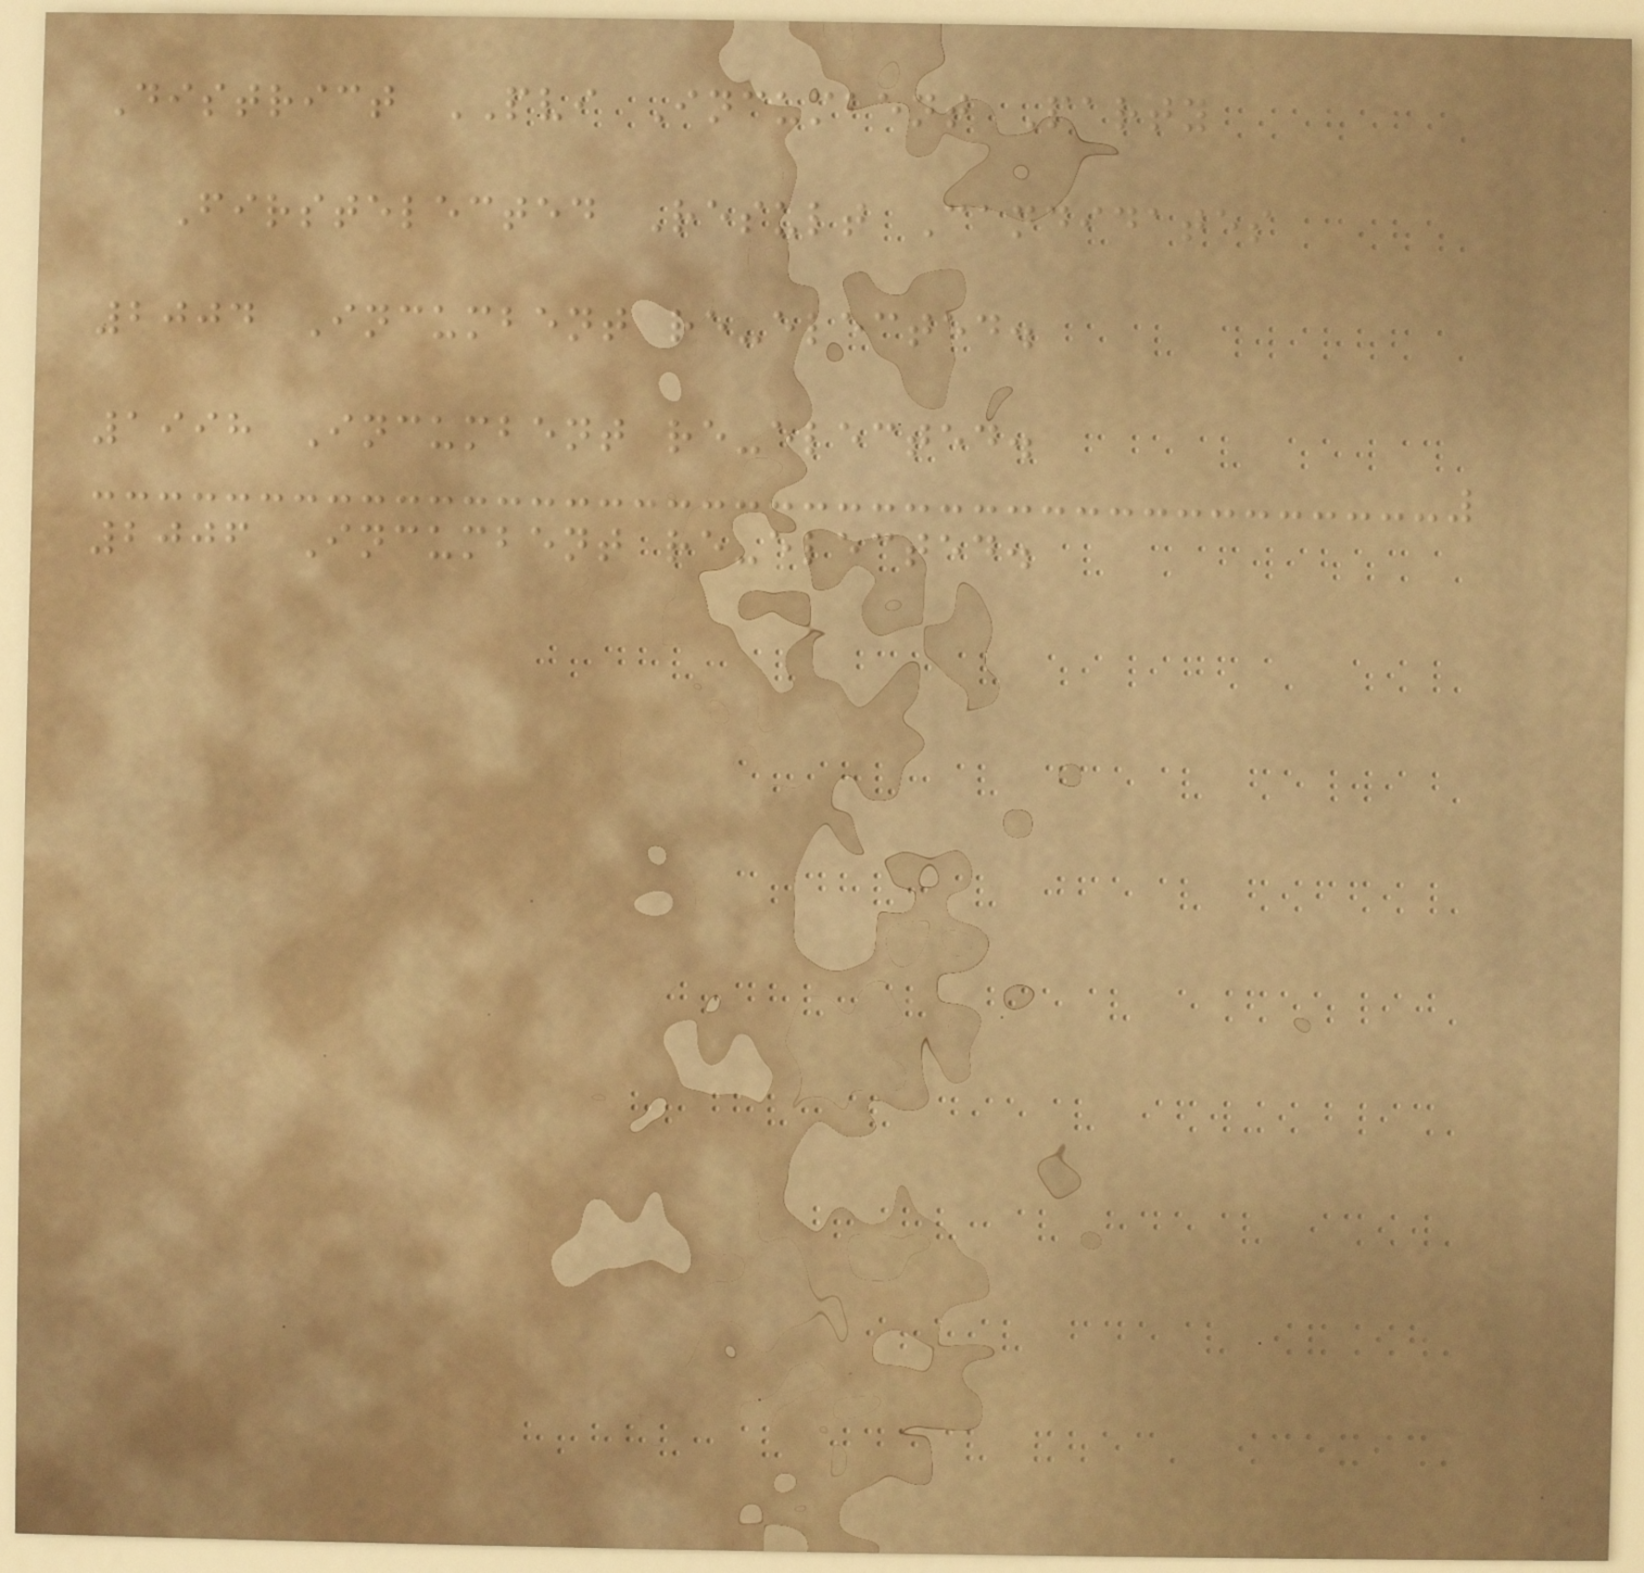District PVI Incumbent Party
Firstelected Result Candidates
2004 Incumbent re-elected.
1998 Incumbent re-elected.
2006 Incumbent re-elected.
